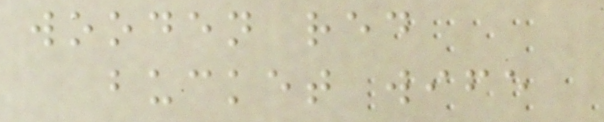wooden red
bucket wife
